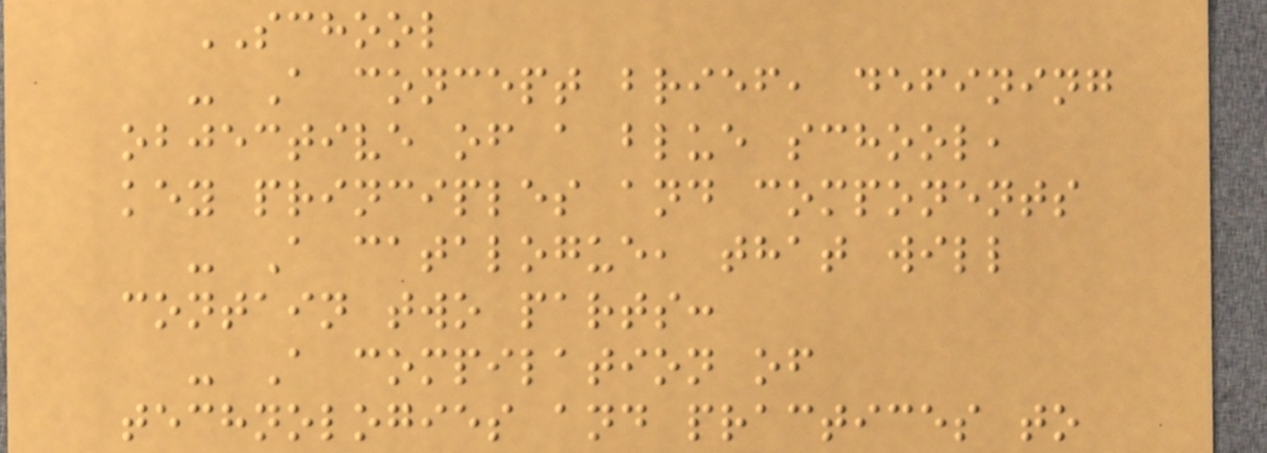SCHOOL
- A concept brief, defining
objective of a blue school,
key principles and components
- A catalogue, that will
contain two parts:
- A compilation of
technologies and practices to
